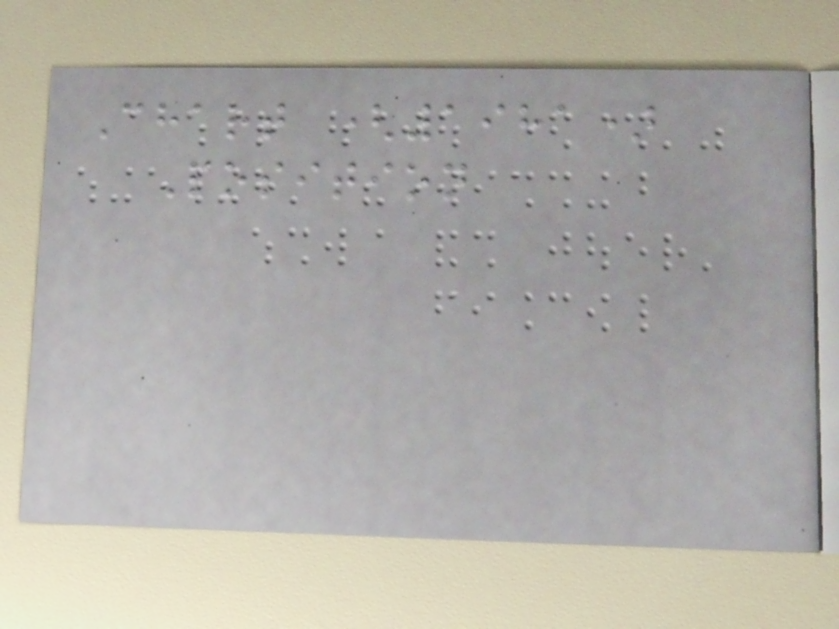Chart (1981)
Position
